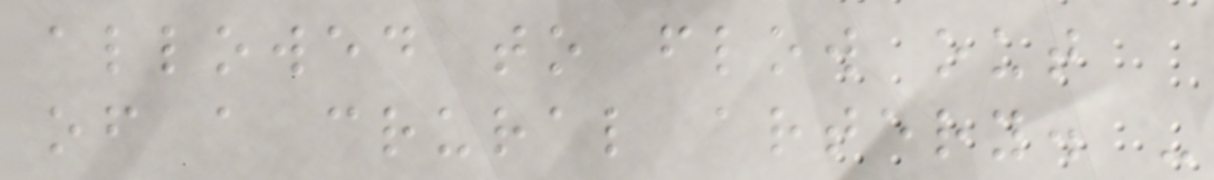allowed to flow out
of a crural artery. -
